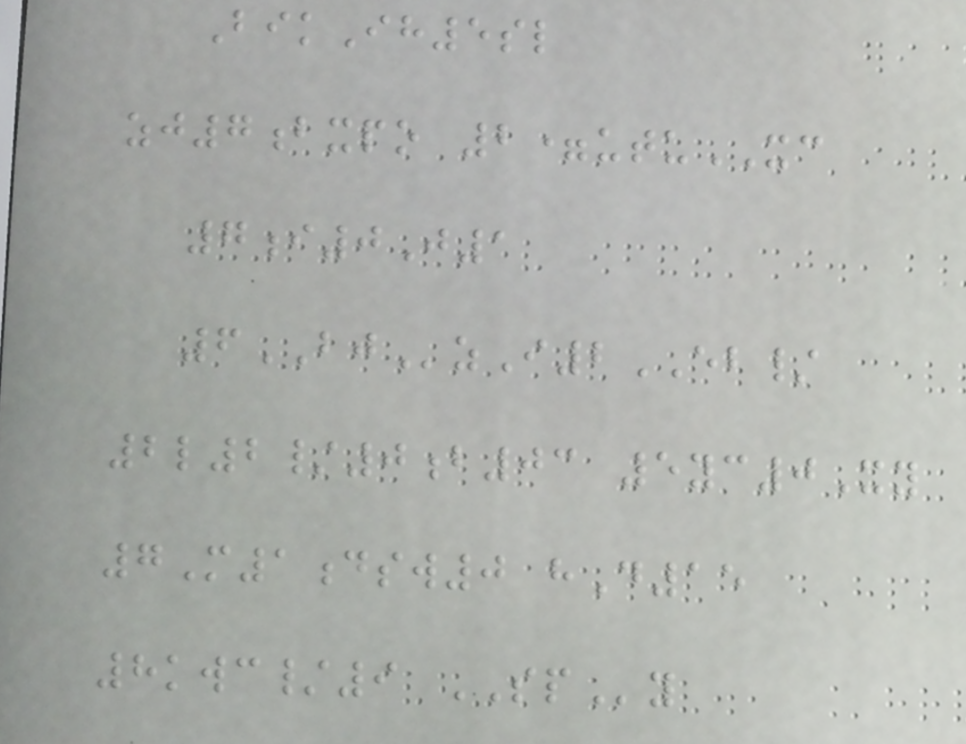BikIh5sl
zj7bxpo 2=utuXC
7i0J1
6BJzI2EB/
2l2/0b03 5yc0Xy
7M1dsw0 hD15
8kwc/9 SPy
